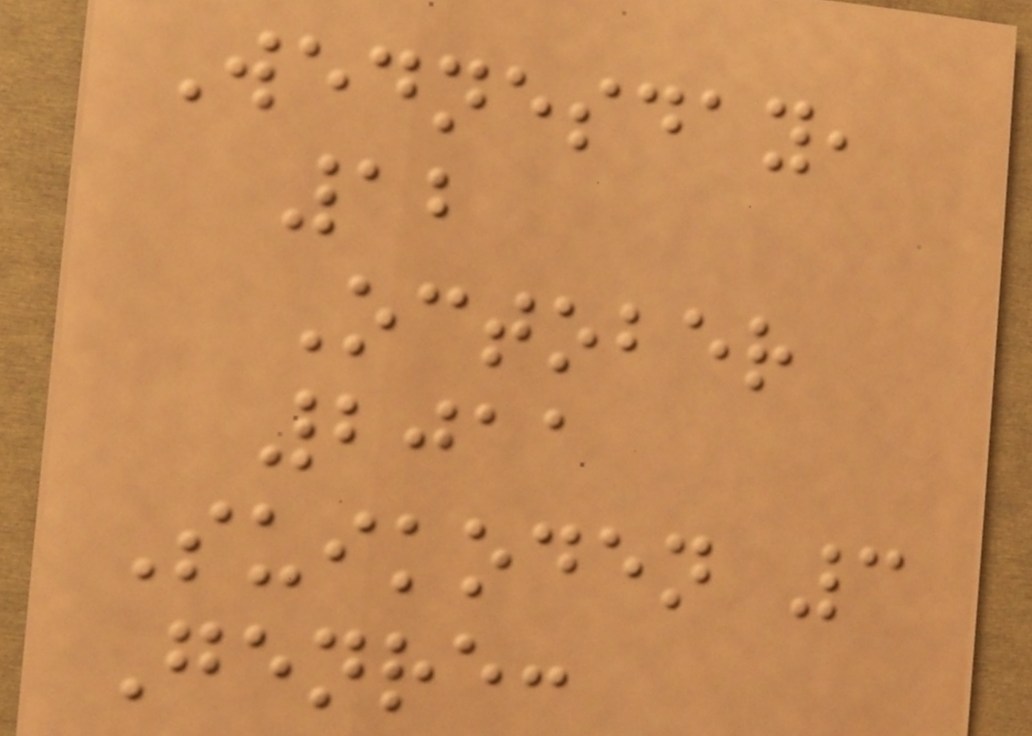Wednesday,
12
October
2011
Suikoden 3
Genre:
